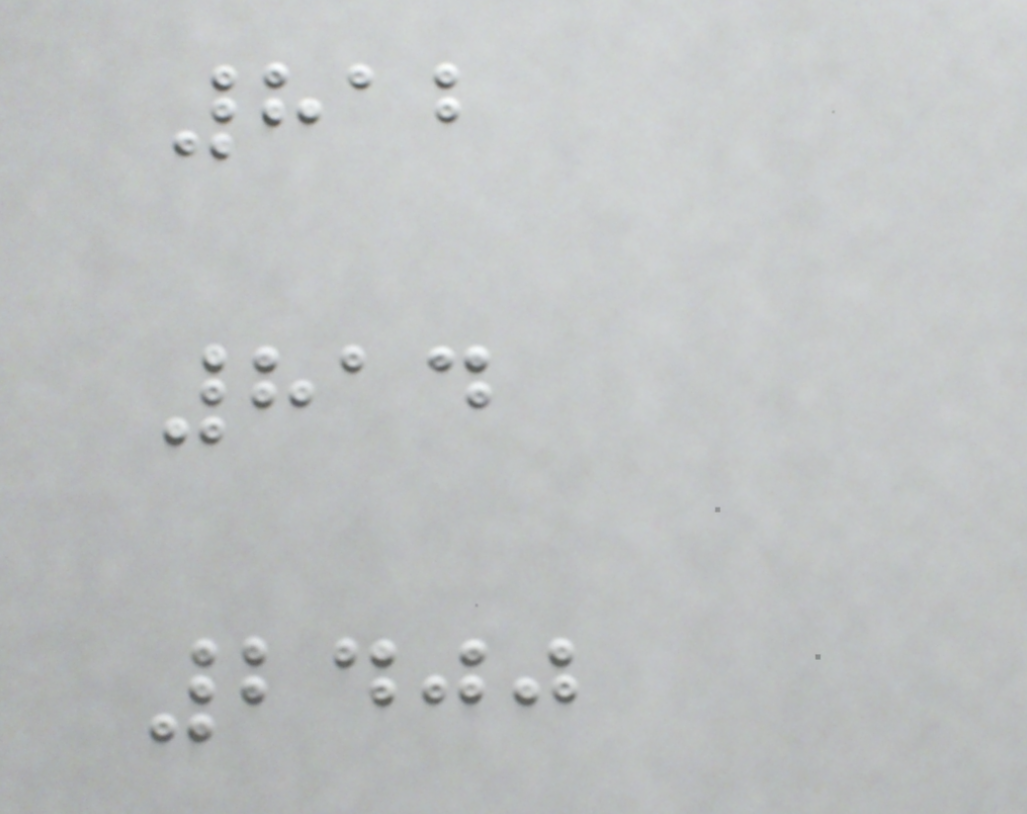812
814
2400
